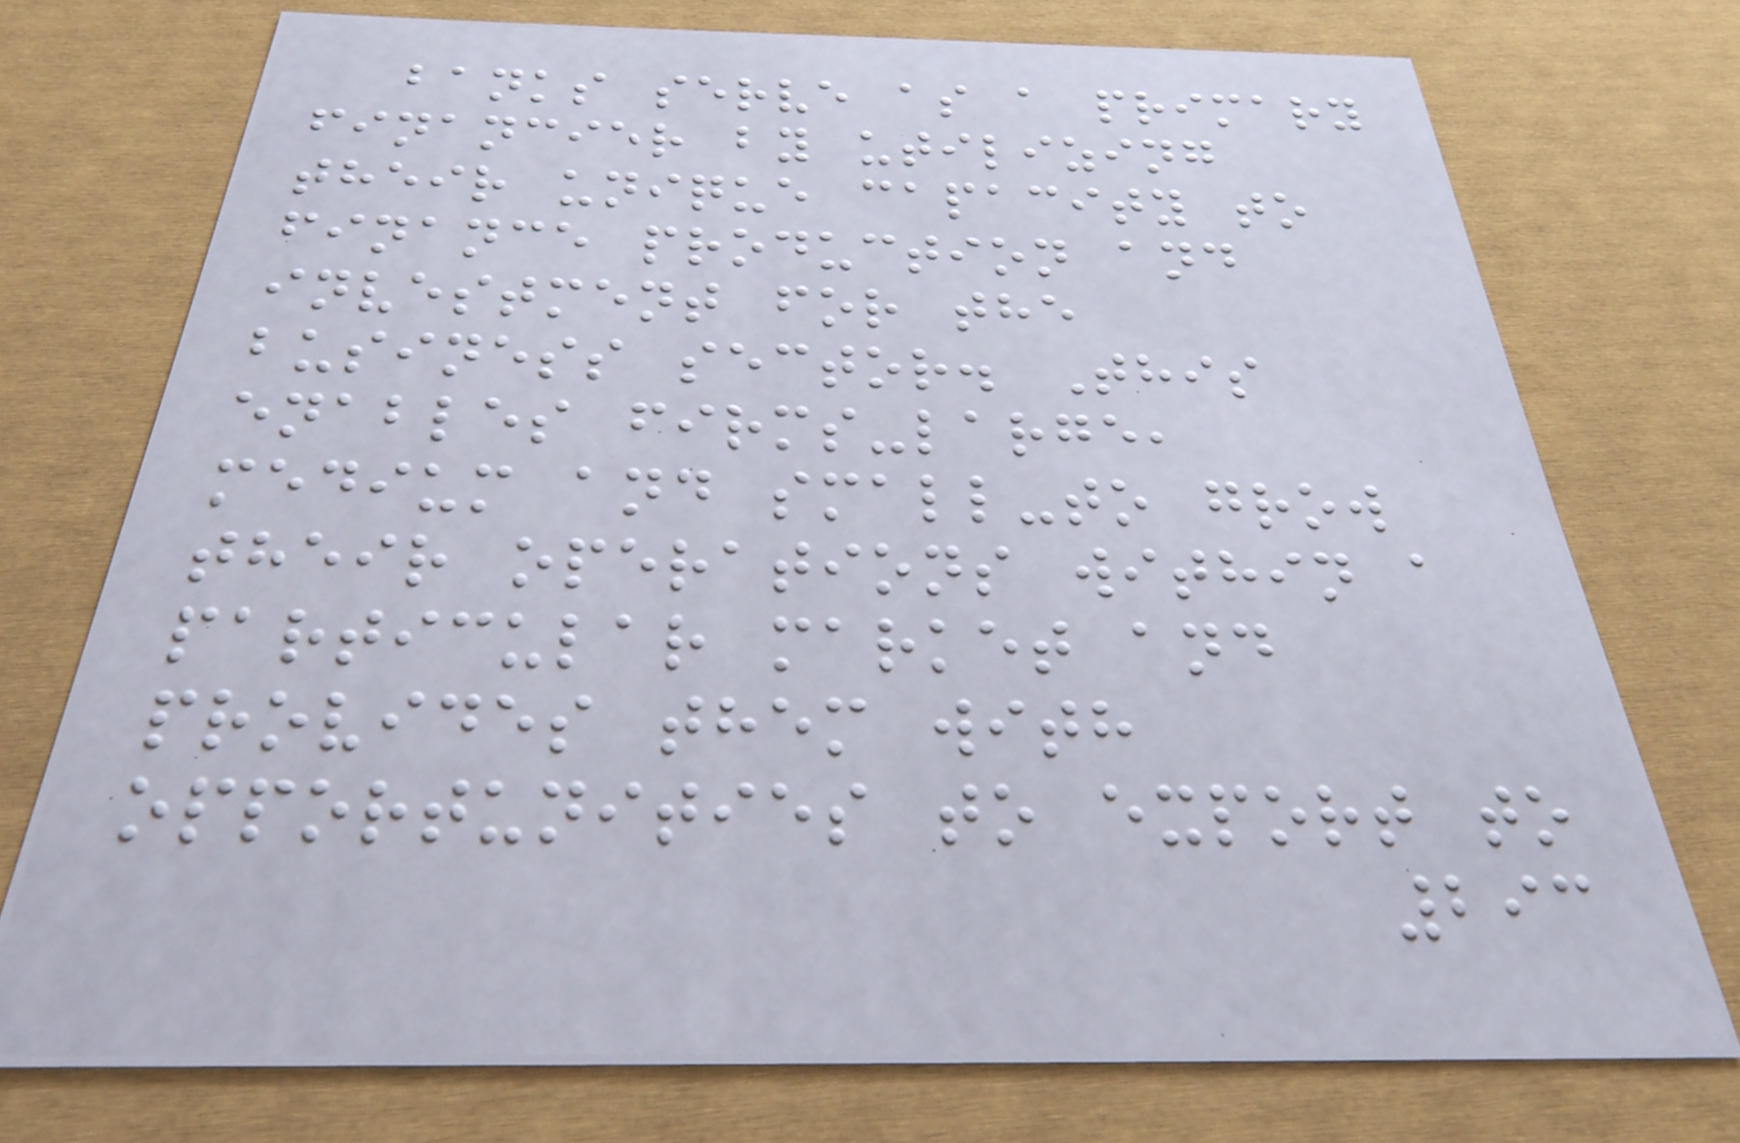banks serve as a primary
financier by utilizing
their unique capacity to
finance production and
investment for the
business sector. This
enables firms-large,
medium and small-to grow
their operations within a
particular market and
provides them with
opportunities to export to
293
